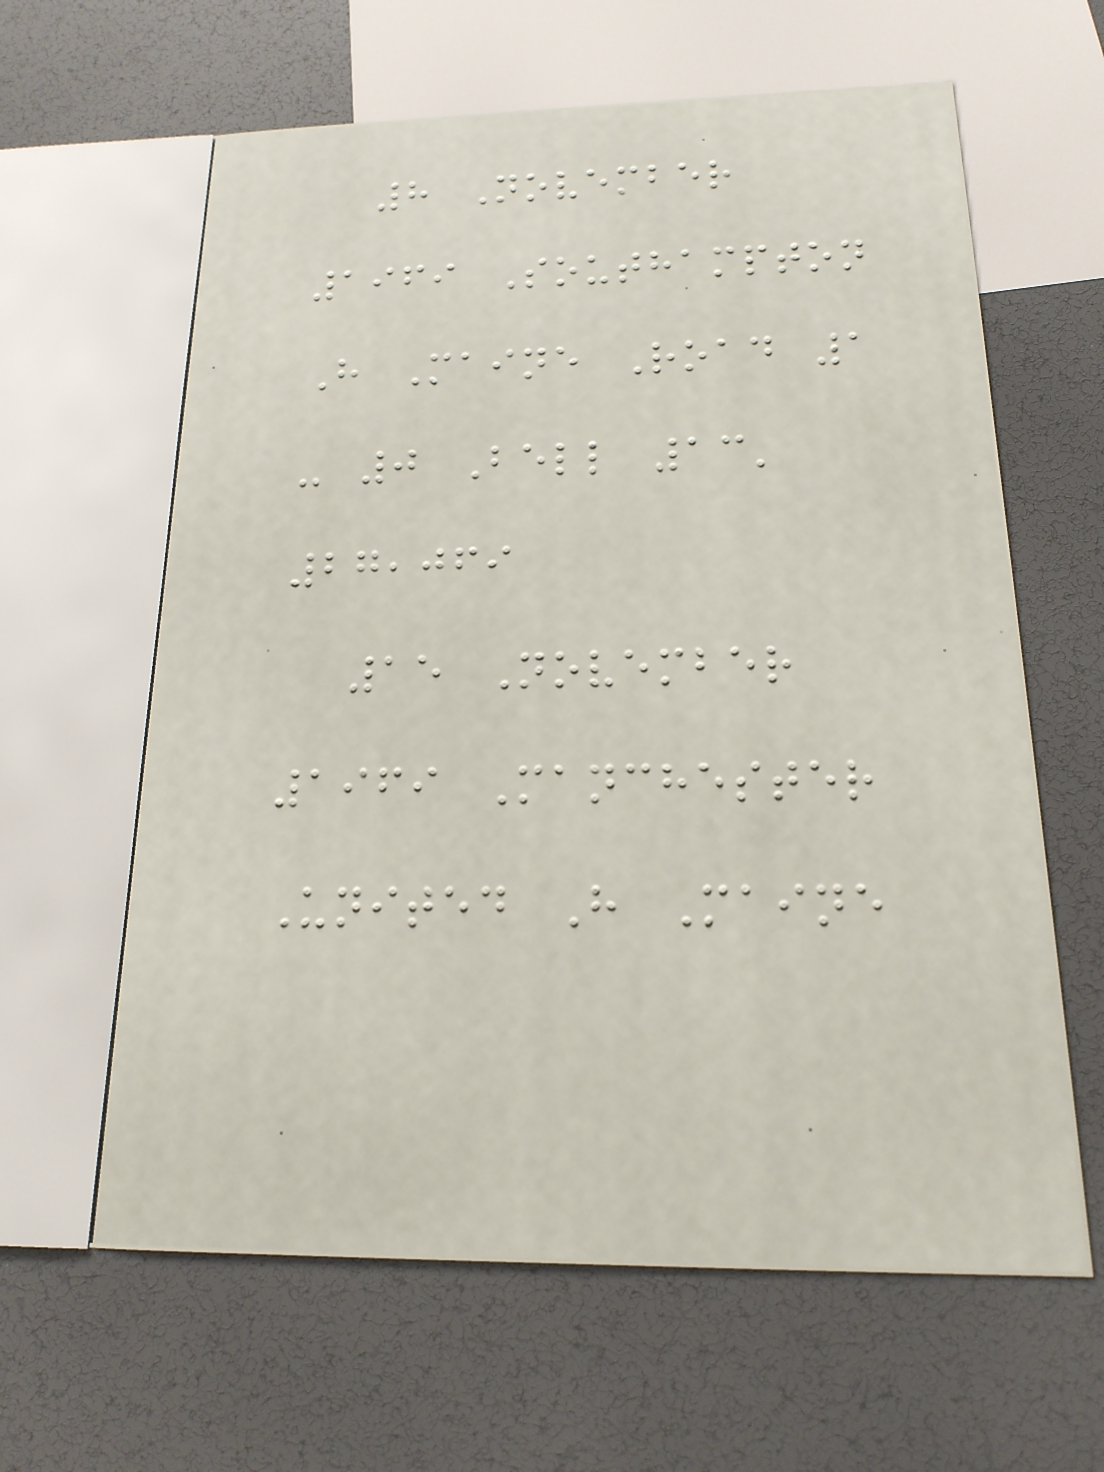8 November
1969 Southampton
H Maine Road 1
- 0 Bell 13'
27,069
15 November
1969 Manchester
United H Maine
